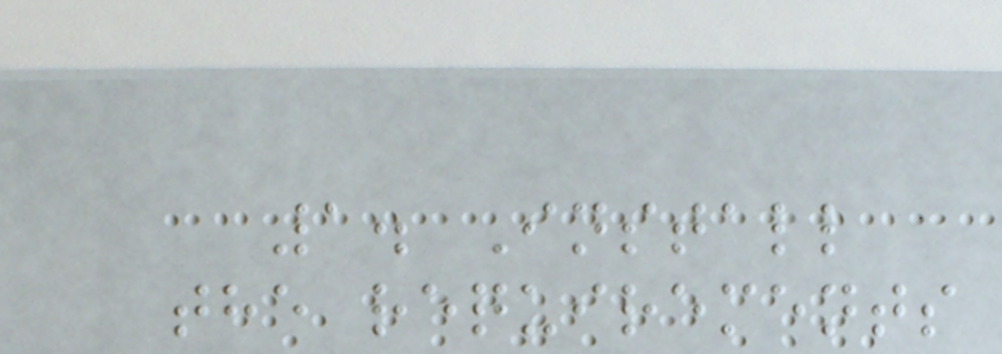1. Install
the requirements
